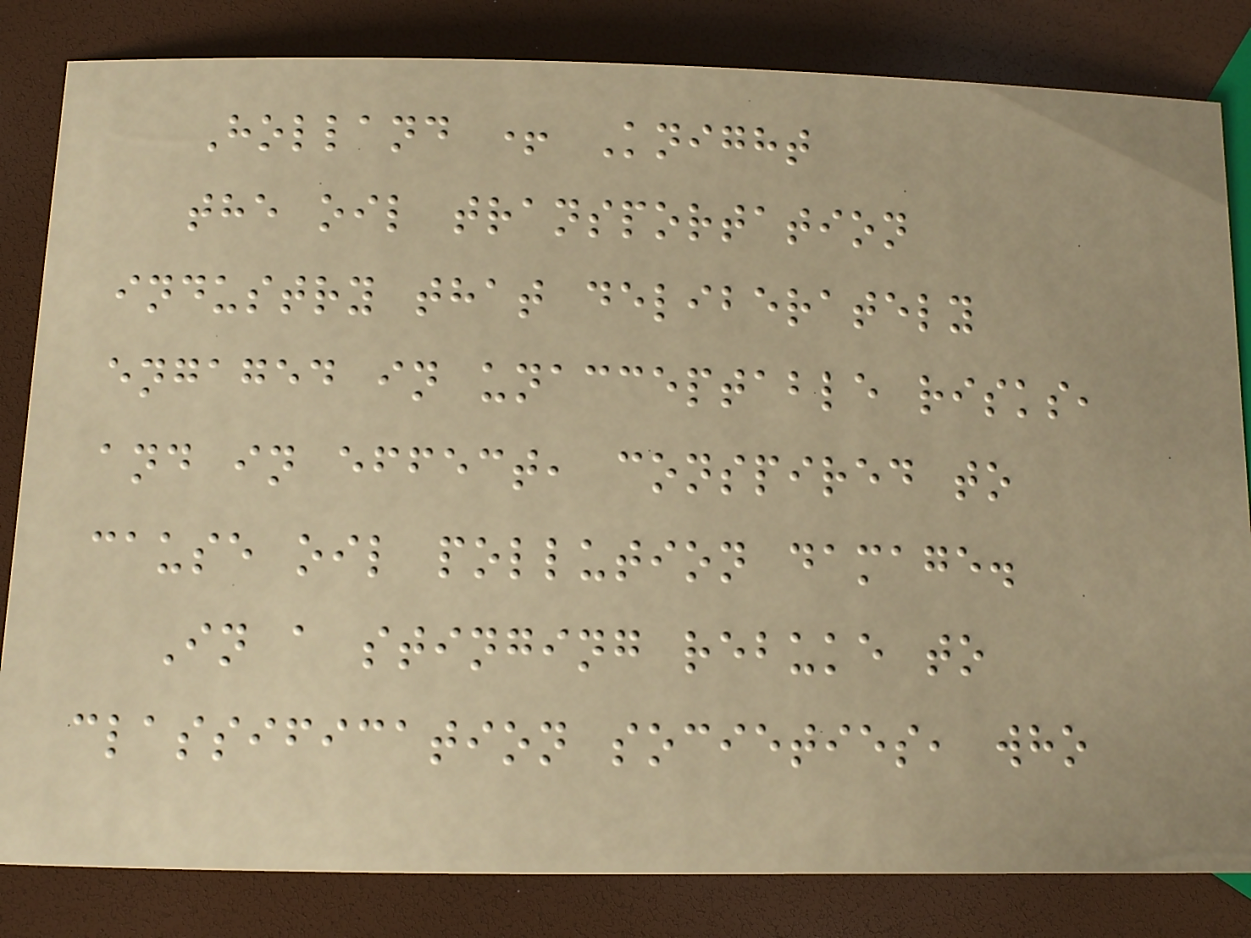Holland + Knight
the oil transportation
industry that deliberately
engaged in unacceptable risks,
and in effect, conspired to
cause oil pollution damage.
In a stinging rebuke to
classification societies, who
